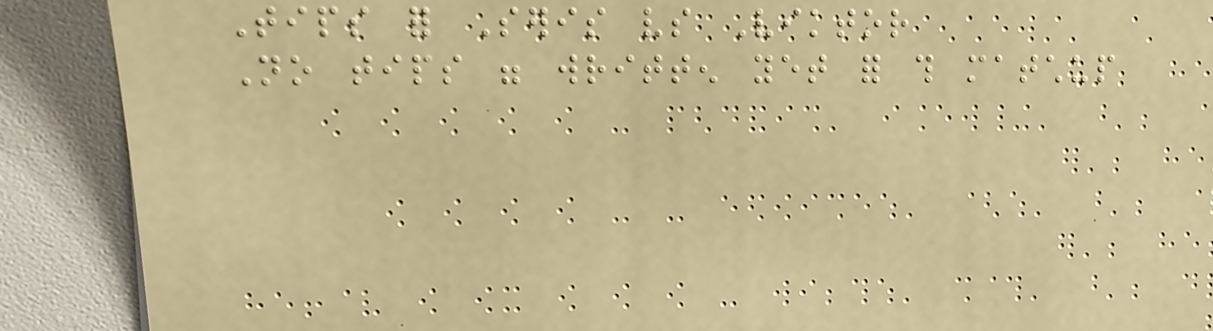Tips for Seris vs Viktor
No tips were written yet for this matchup
